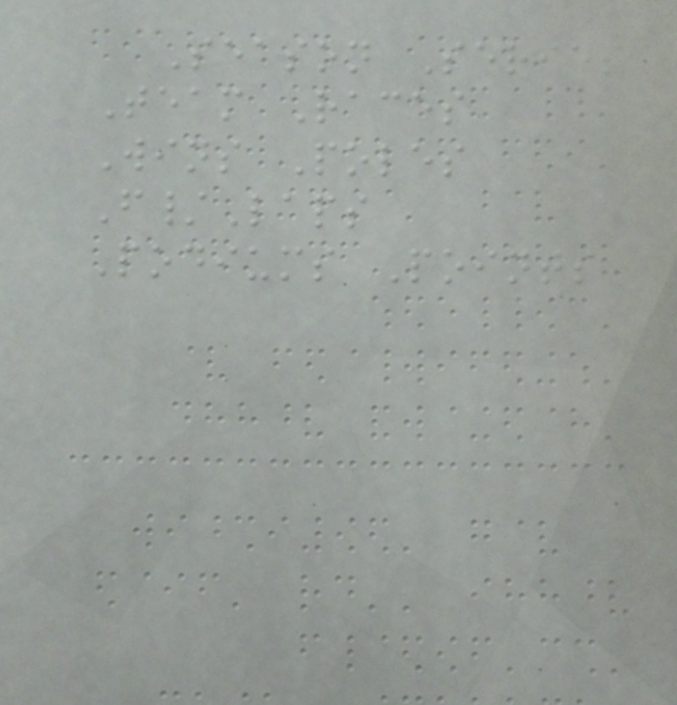Season Series
Team Races
Wins Poles
F/Laps
Podiums Points
